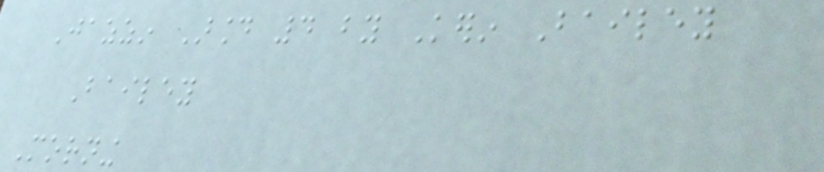Jazzin Around 4 by Kerin Bailey
Bailey
Morning
